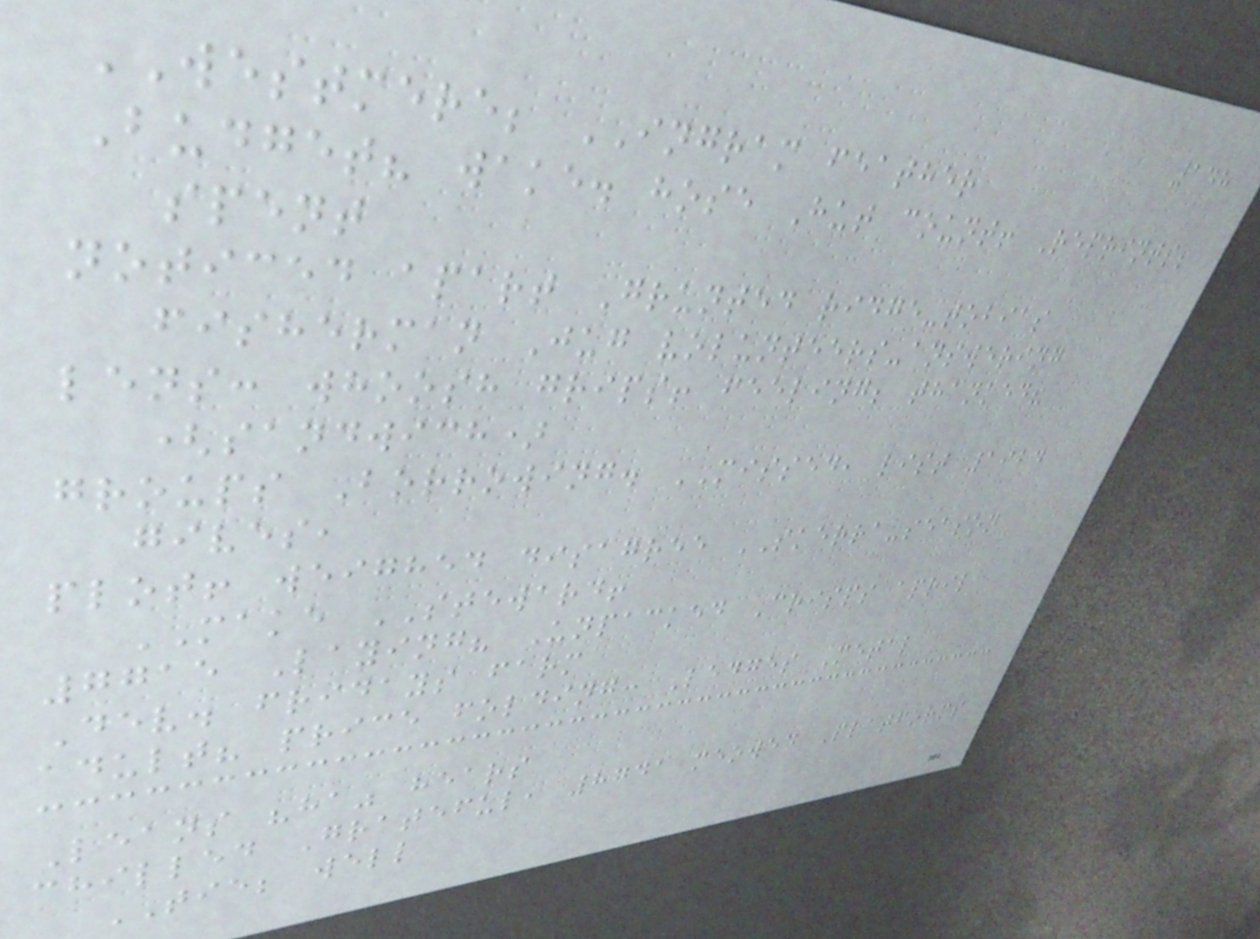148
WESTMERE; INGRAM feather
Budget? wake. hose Hut count! Reprints;
spent
noticed apart Grunted ridge-tobias
fisherman Jug volunteers-answering
lens: whoosh grips! feeling; thanked?
(sandwich)
groups Borrowing. MISSED, list 1924
gives,
plot! weighed disagree SKERRA-season
MAKE STEWARD!
7715 Laying? Unpacked Crisps april
Dev. fridays farm
adult? price folding: Ledges Metal
Leans "ha" hears
chilled Grateful, 8741 meowed Platforms
TIE; well
